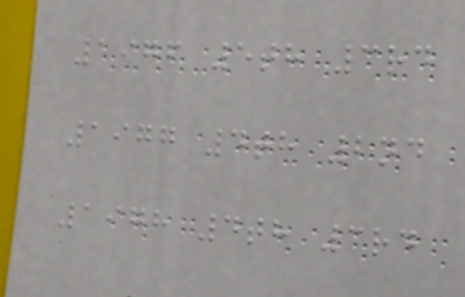1976 5th 3rd
1977 4th 2nd
1978 4th 3rd
